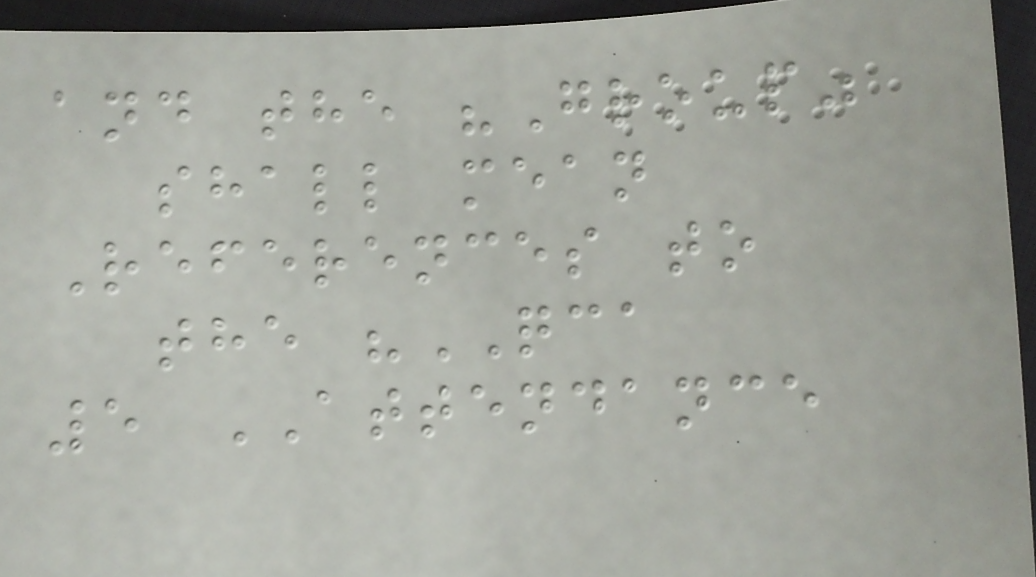and the "Group"
shall mean
References to
the "QCA
5 ATTENDANCE
